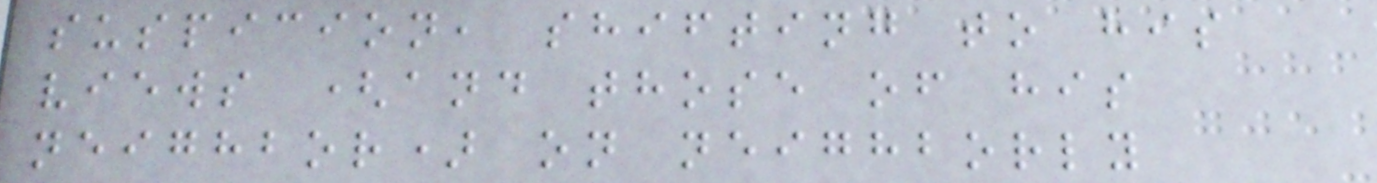suspicion, shifting to his
views (and those of his
neighbor) on neighborly
